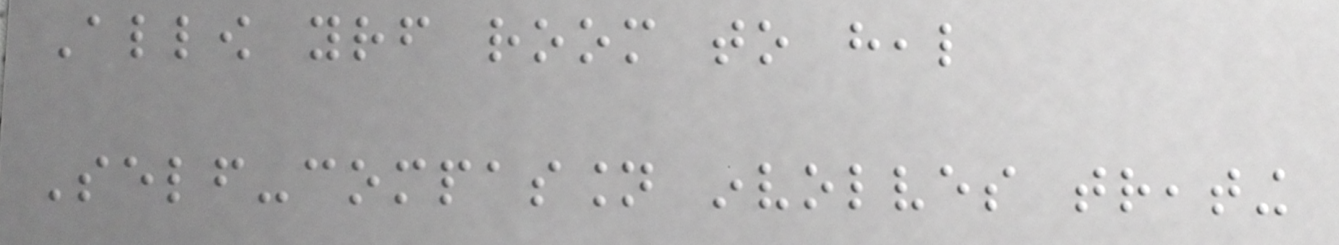Allow yourself room to heal
Self-compassion involves treating
